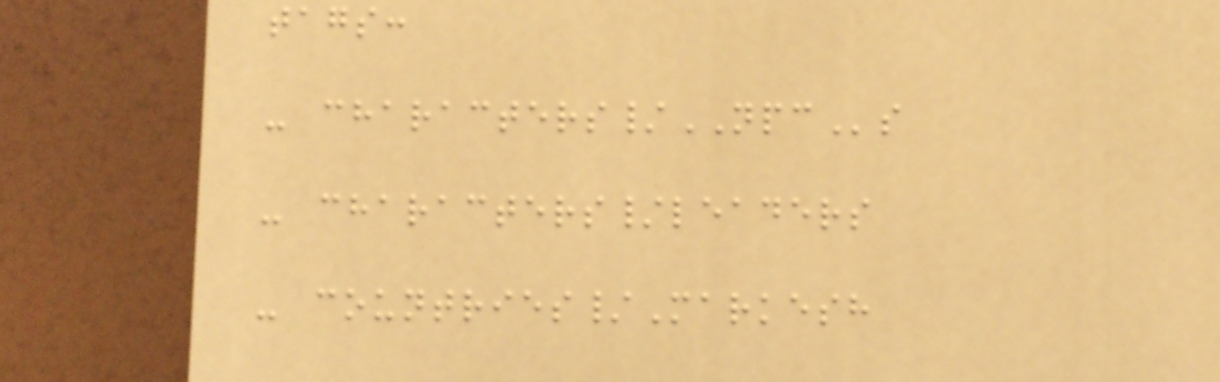tags:
- characters/NPCs
- characters/leaders
- countries/Markesh
